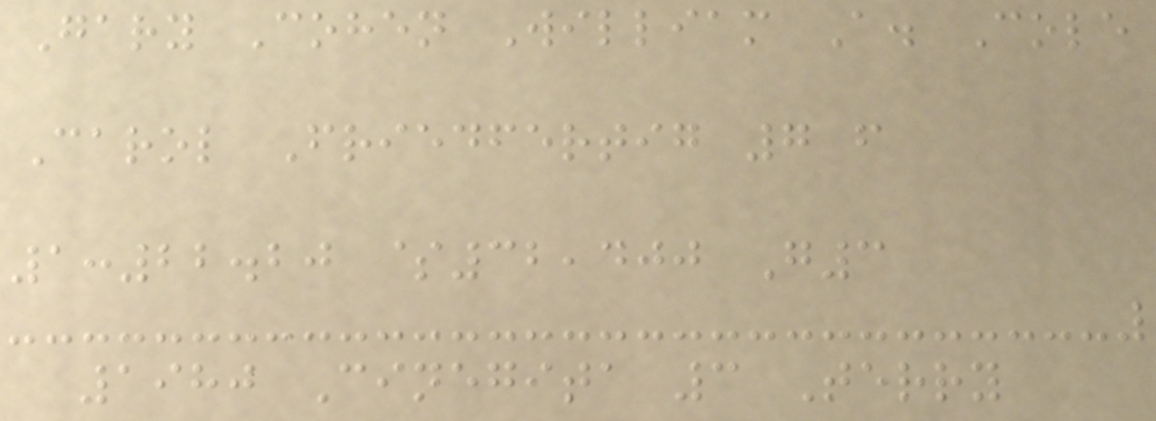Gary Cohen William A. Cole
Carol Friedfertig 7 f
1:22.20 $32,400 G3
1980 Cinegita 3 Terry
